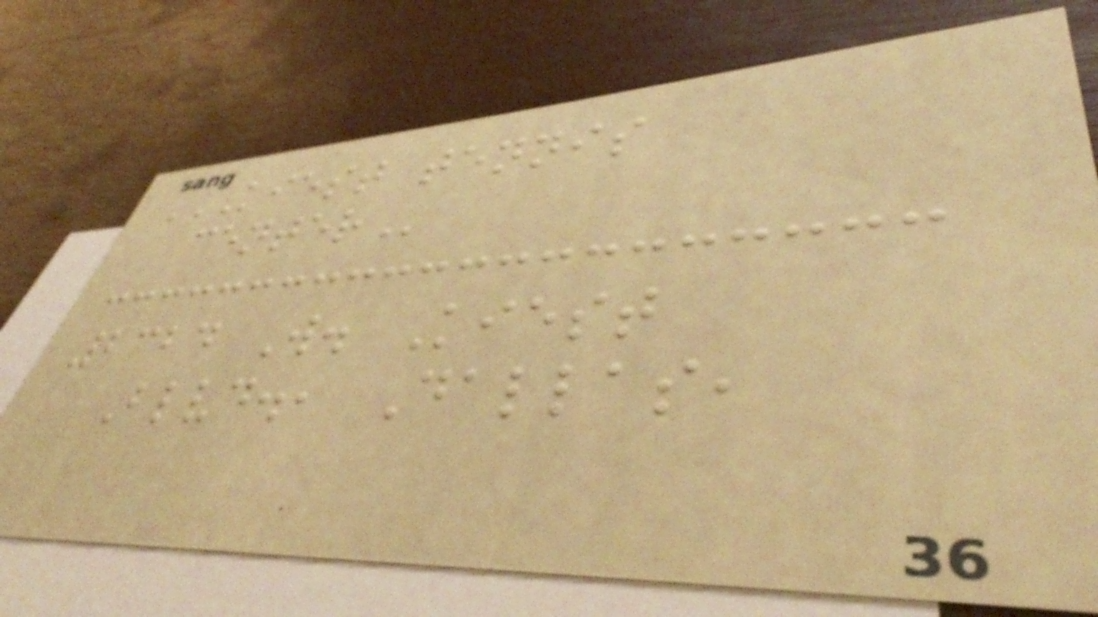KIEST TENNIS
CENTER
2324 W. Kiest
Blvd., Dallas,
